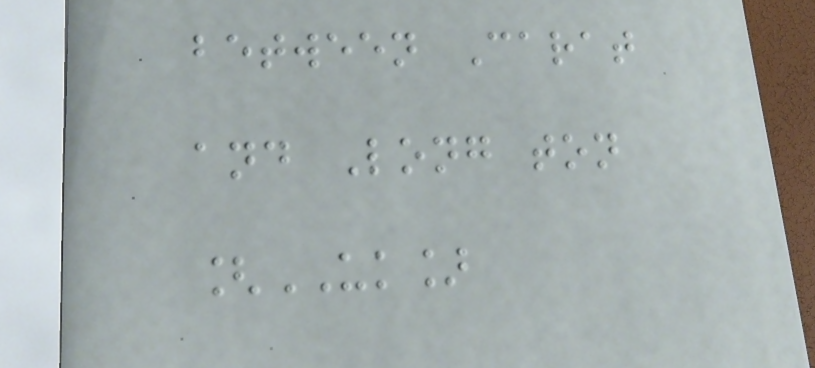between Carat
and Long ton
[UK]
